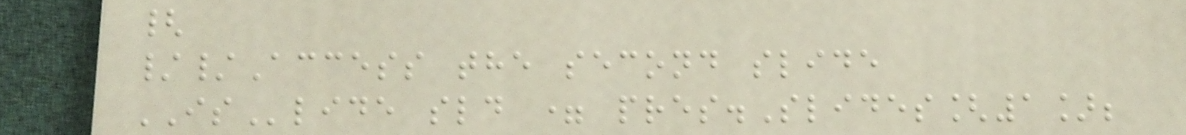{
//Access the second slide
ISlide sld = pres.Slides[1];
